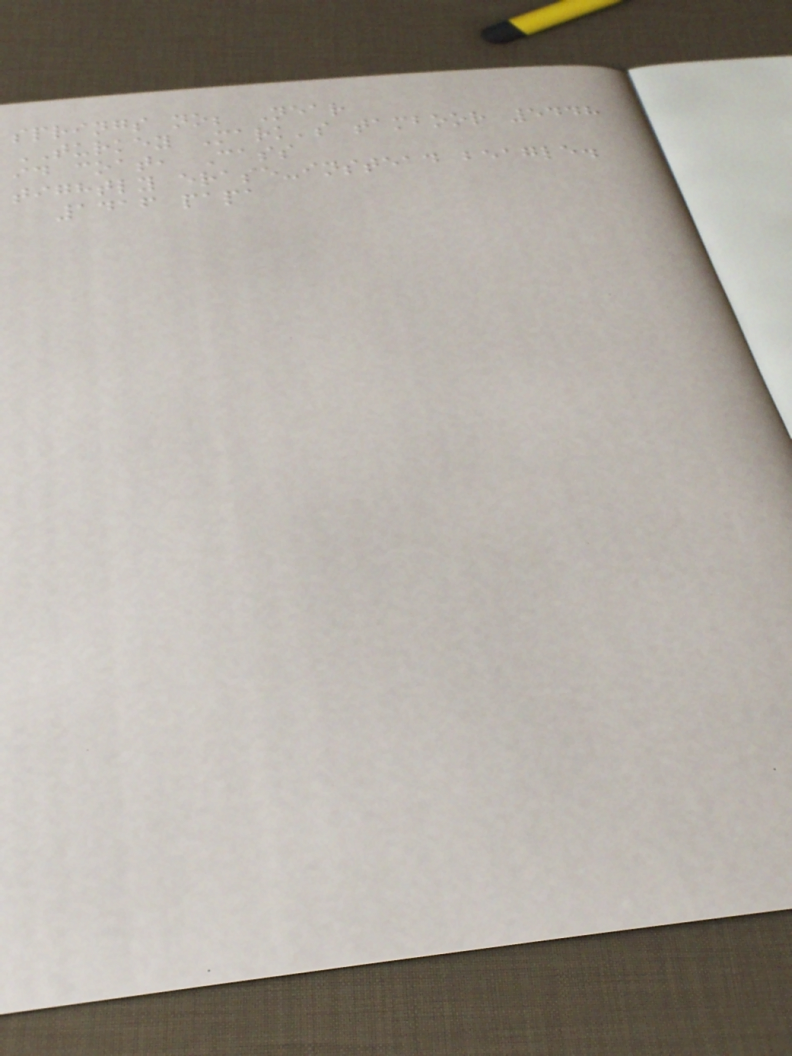springs no; Near
TURKEY Mark's tamboor 5448
id coat, Cass
tightly erase-instead beagle.
1416 papa
